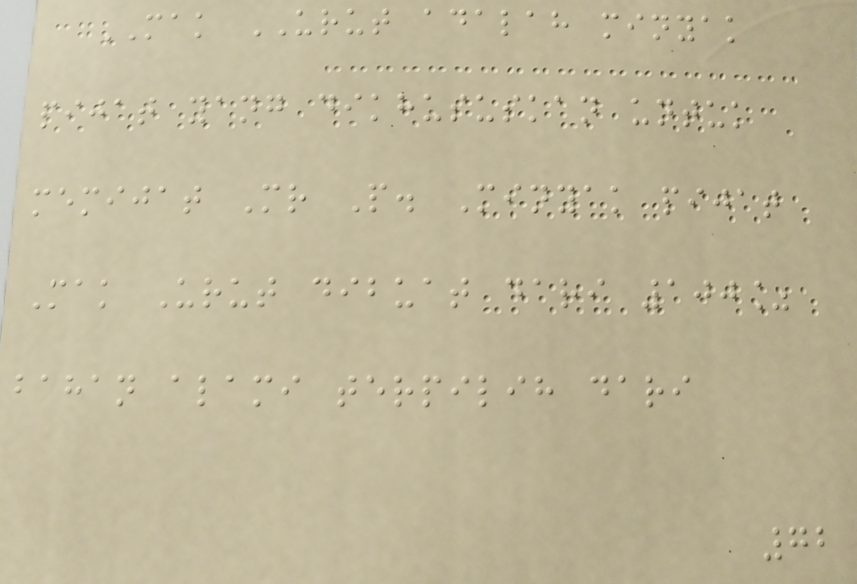MAK URUT adalah minyak
pijat yang dikhususkan untuk
memijat Mr P. Minyak pijat
Mak Urut dibuat dari 100%
bahan alami terpilih dari
72
